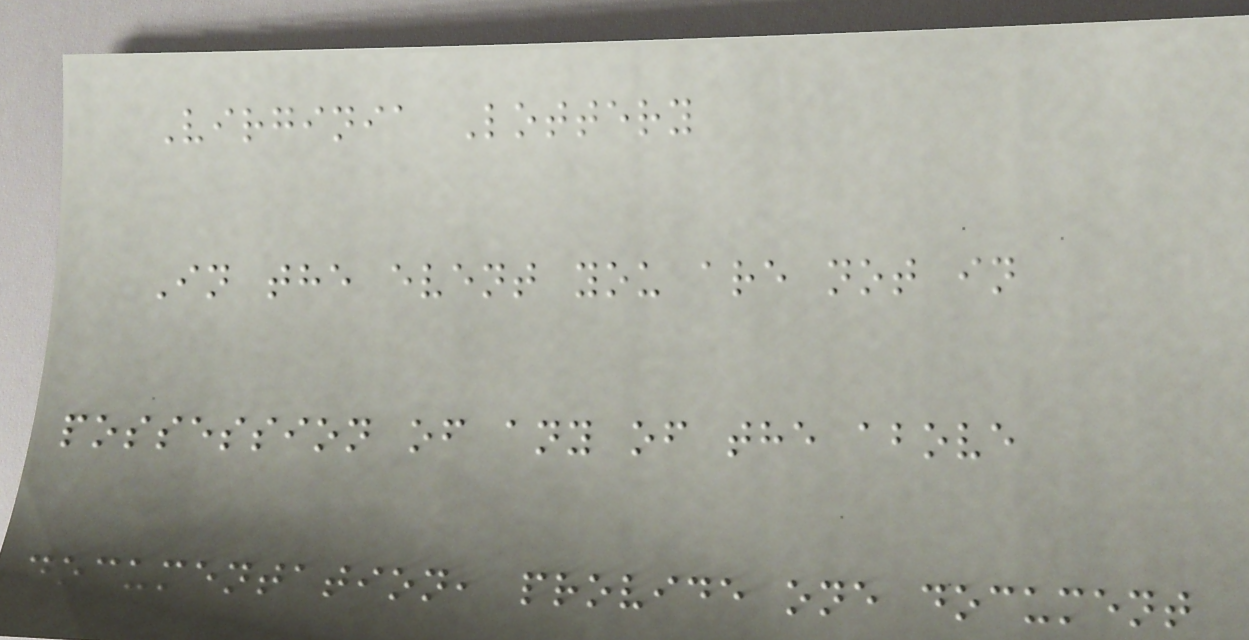Virginia Lottery
In the event you are not in
possession of any of the above
documentation, provide one document
